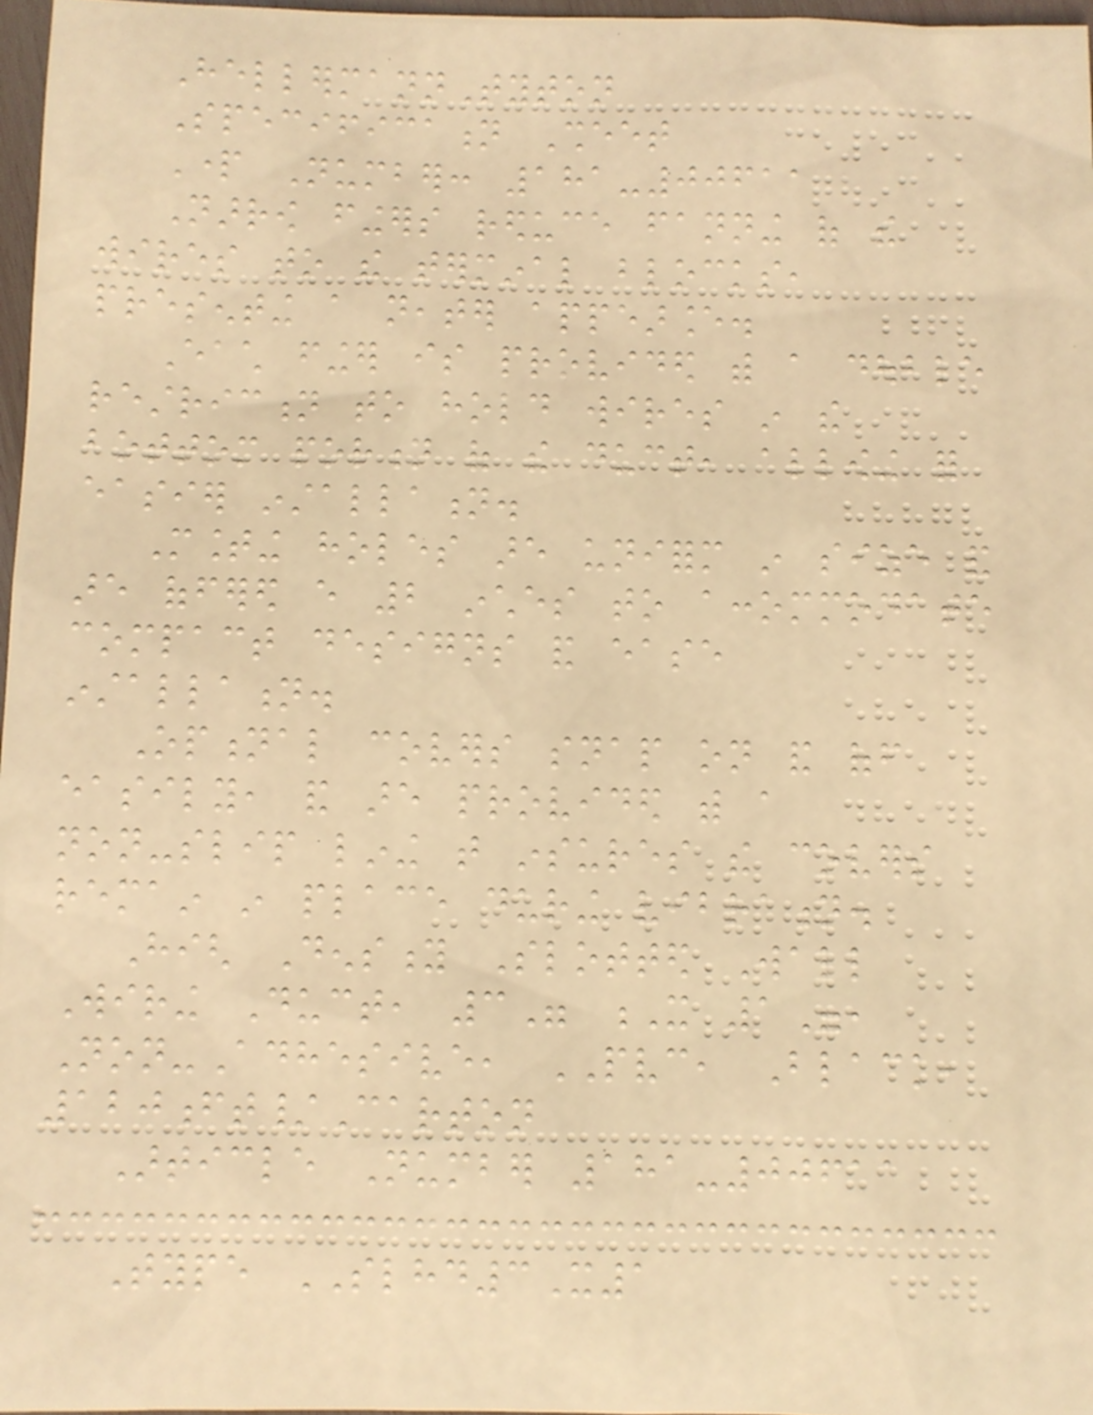HellermannTyton
Specification Sheet
Part Number: 181-00611
Narrow fingers reduce fanning of the
wires to the terminal blocks,
presenting a neater appearance.
Each finger is provided with a double
restriction to hold wires in the
bottom portion of the duct, allowing for
easier installation.
Mounting holes are uniform in size and
are offered every 2 inches to accommodate
compact designs and ease
installation.
Optional covers snap on and off
easily, and are provided with a
non-slip lining that insures the covers
remain in place during vibration.
High Density Slotted Wall
Wiring Duct, 3" X 1",
Non-Adhesive, PVC, Black,
120ft/Carton
Article Number 181-00611
Type SLHD3X1
